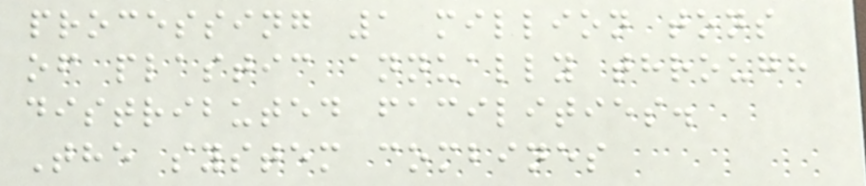processing 1 million tons
of plastic annually through
distributed facilities.
The system combines
